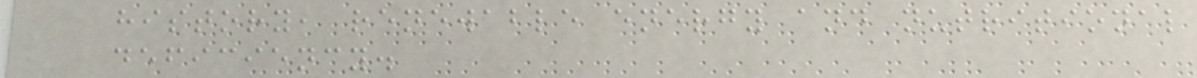history, renewable energy and nutritional
deficiency.
